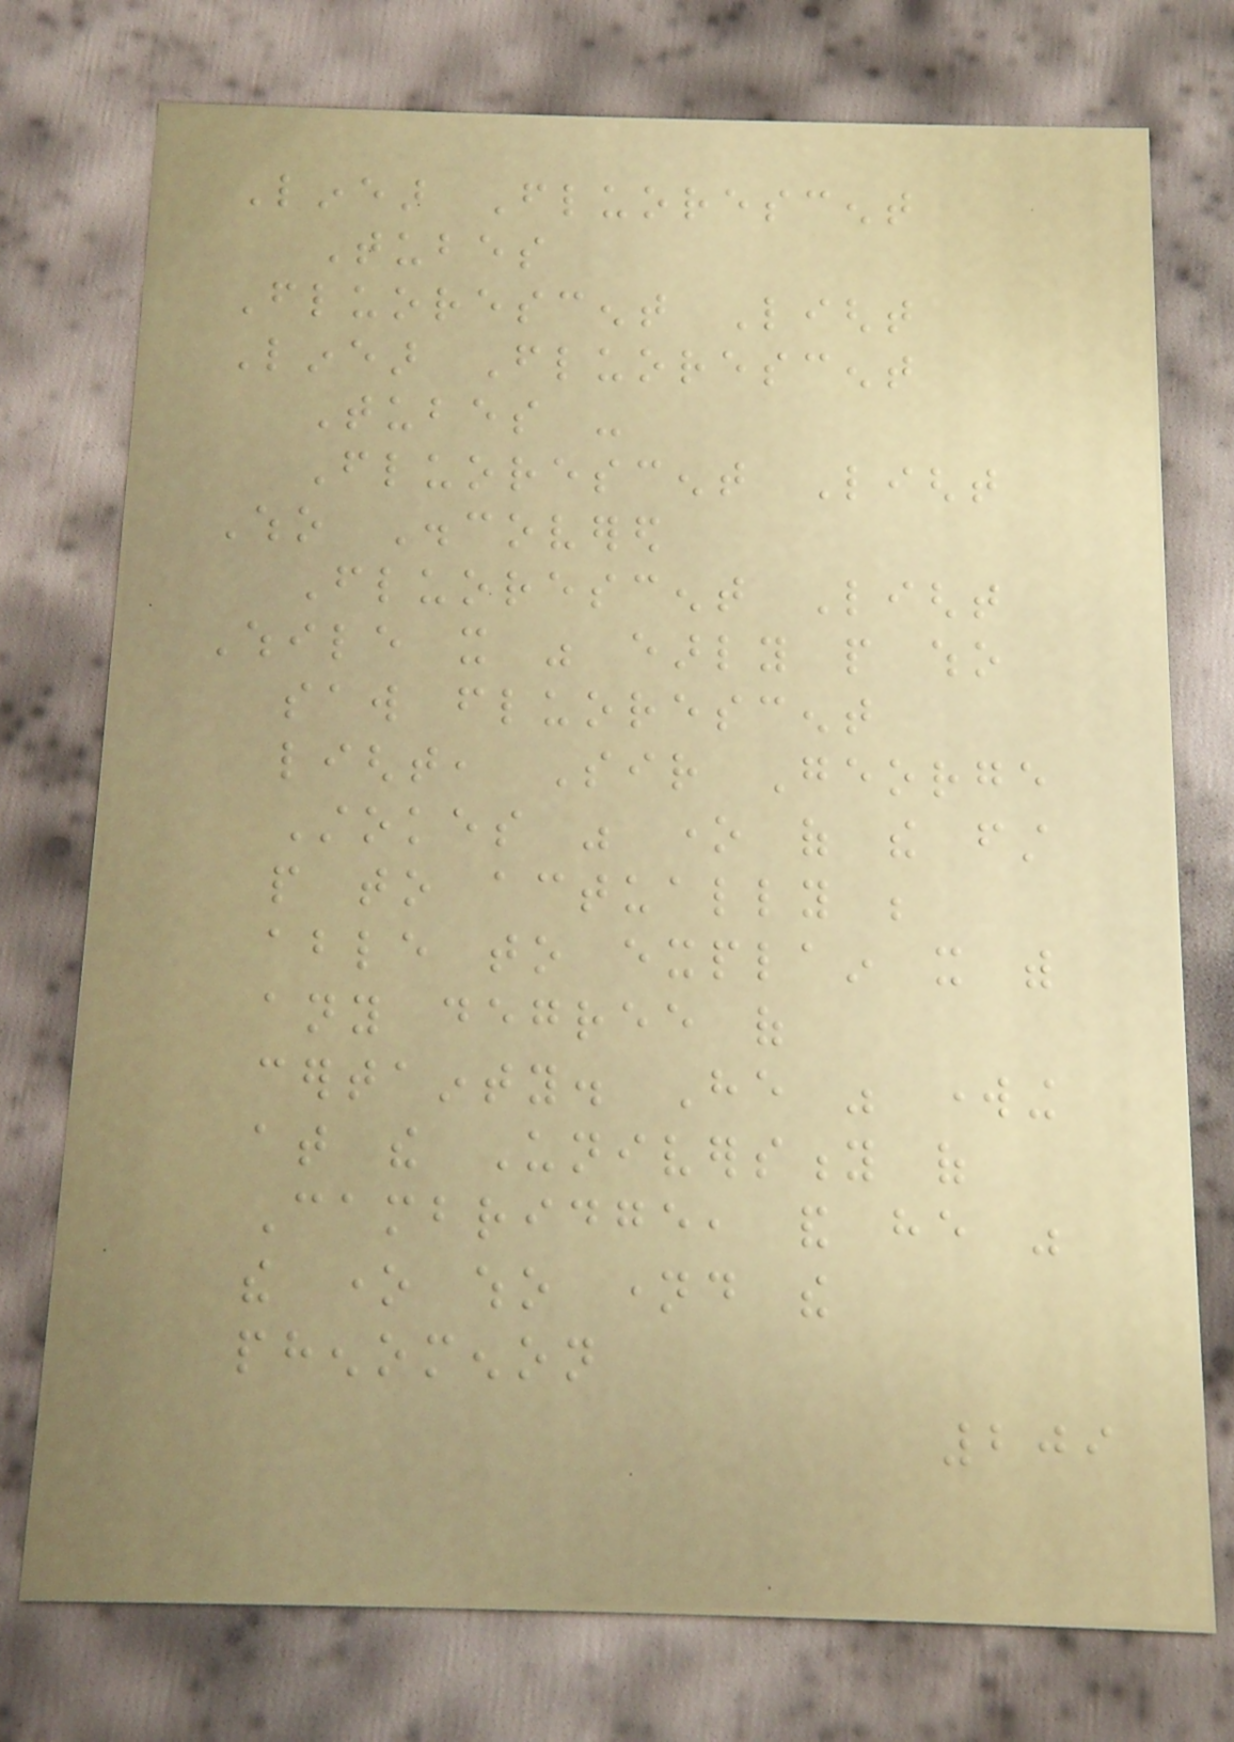Linear Fluorescent
Tubes
Fluorescent Light
Linear Fluorescent
Tubes -
Fluorescent Light
Who Discovered
Fluorescent Light
While it was early people who
saw fluorescent
light, Sir George
Stokes was one of the first
people to actually be
able to explain it with
any degree of
certainty. He was working
at the University of
Cambridge, and he was
the one who named the
phenomenon
209
